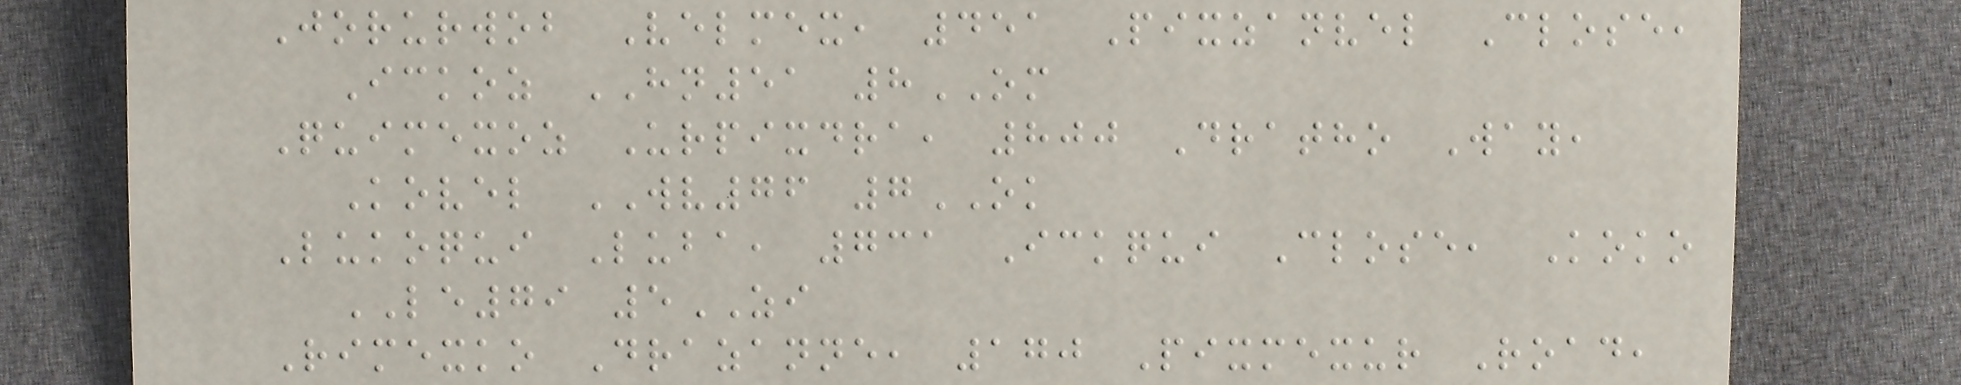Jorurwob Velmex, 451 Pixzanvel Close,
Ickoz HN51 8OM
Quimexoz Urpixdra, 800 Dratho Way,
Kovel WV76 7OK
Lukoqui Luba, 731 Ickqui Close, Koko
LE79 5ZI
Rimexko Drazanne, 170 Pixmexur Road,
